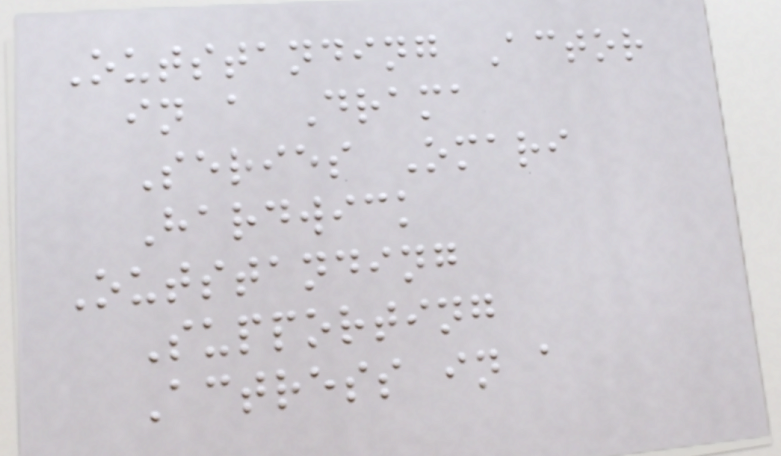Outstanding Actor
in a Drama
Series Omari
Hardwick
Outstanding
Supporting
Actress in a
